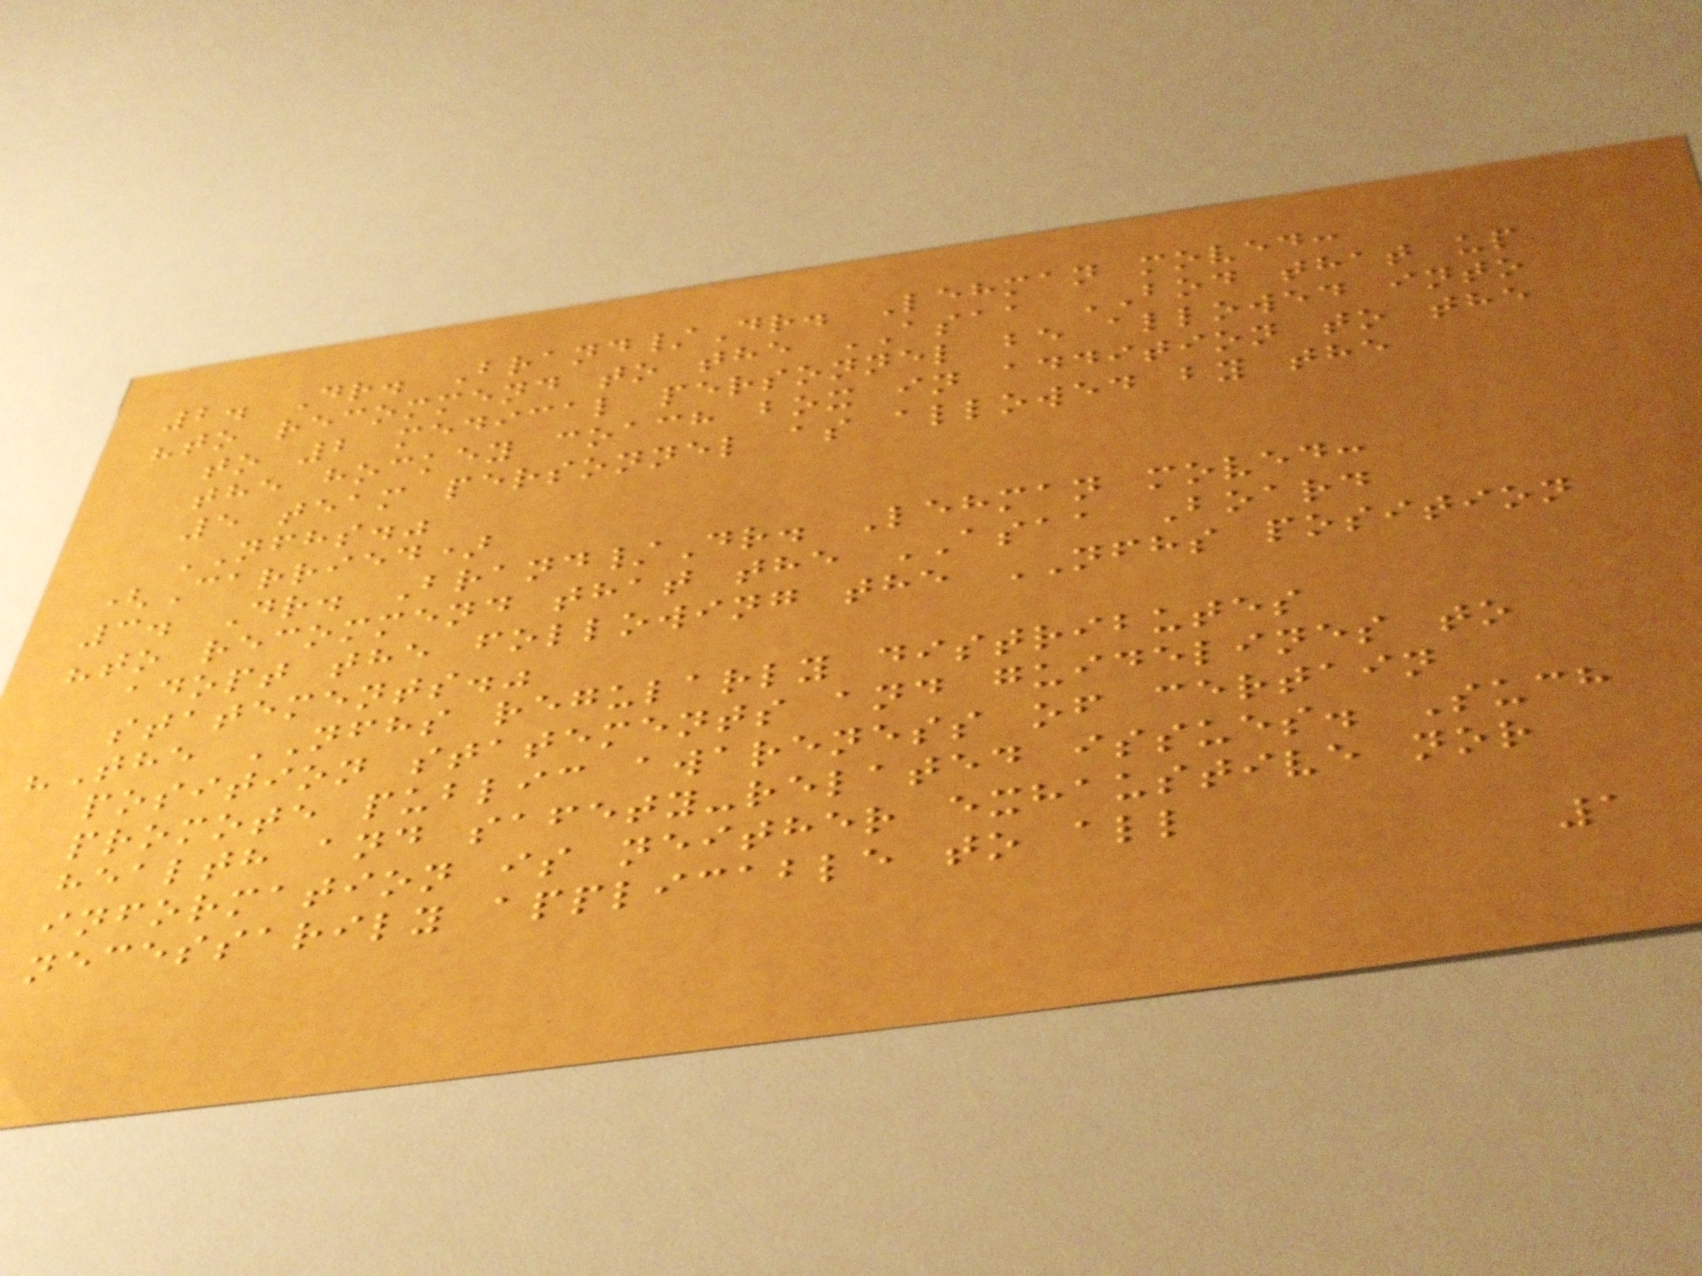2. Dr. Brand/Dr. Lehman moved:
"to recommend to the ASAA BOD that up
to 2 medical personnel be allowed into
the hockey coach box in addition to the
5 team personnel as allowed by the
NFHS."
(Carried)
3. Dr. Brand/Dr. Lehman moved:
"to recommend that the ASAA Board
adopt the following the NFHS position
statements."
"The NFHS regularly distributes
position statements and guidelines to
promote public awareness of certain
health and safety-related issues. Such
information is neither exhaustive nor
necessarily applicable to all
1
